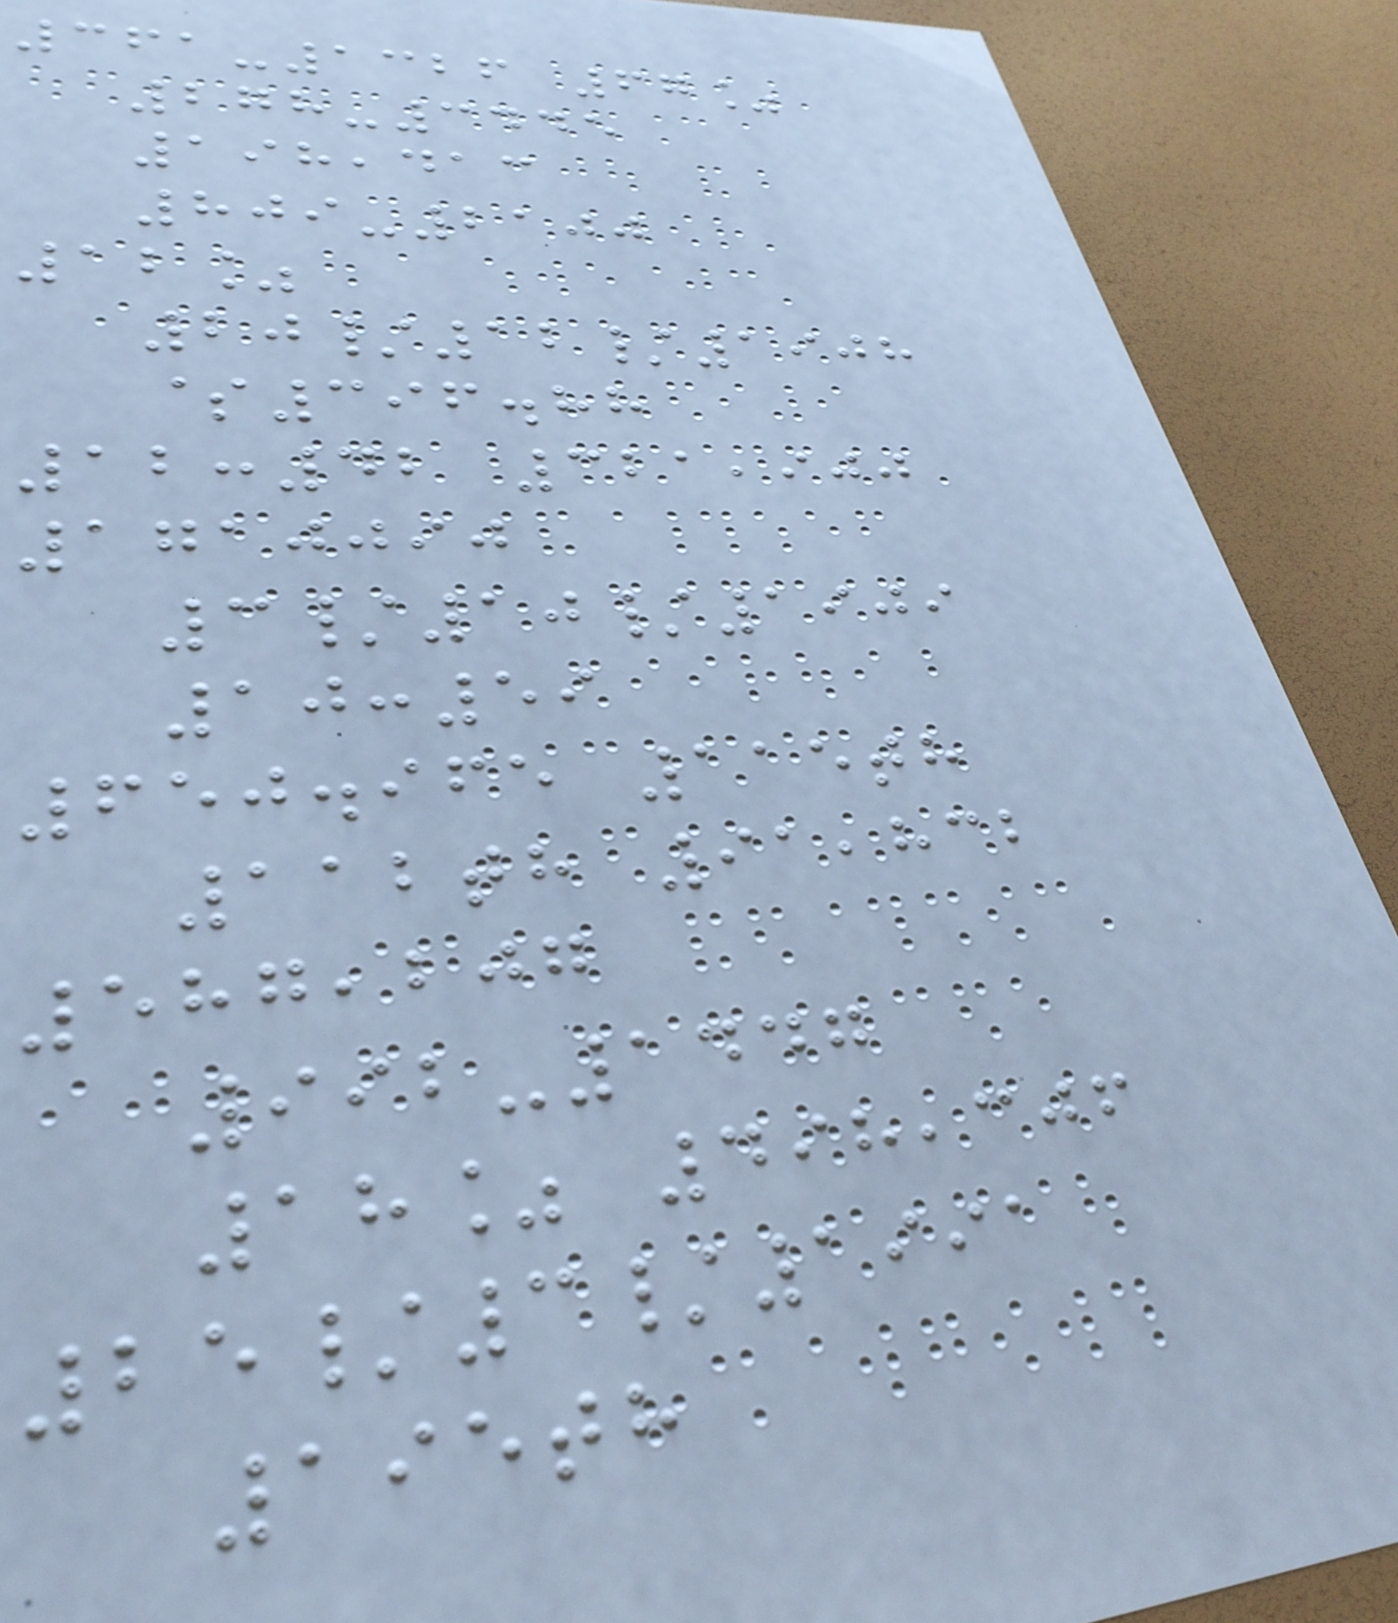361-1326 67%
278-3445
198,413
809-2100
12%
20/12/1908
$396.88
12:42 321,900
1710090
3/10/1909
10:59
650.965 115th
112th 91,832
587,207
992-1447
18% 498,306
25/3/1991
195th
